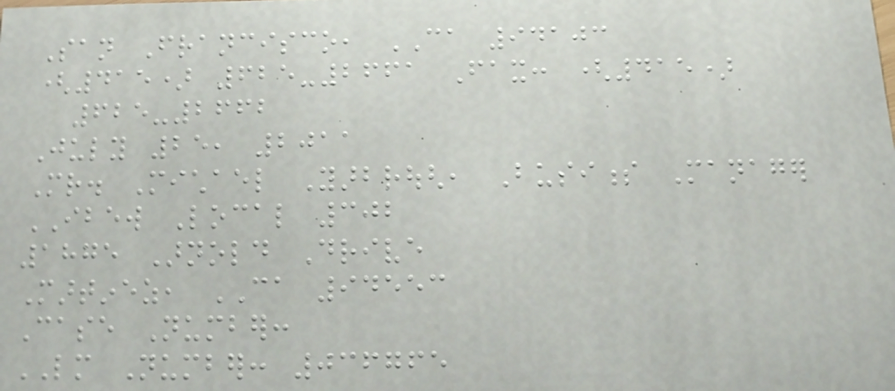San Francisco, CA 94103
(415) 625-2661 Fax: (415)
625-2662
July 25, 2011
Mr. Michael Yarbrough, Business Manager
IBEW Local 302
1875 Arnold Drive
Martinez, CA 94553
Case Number:
LM Number: 036765
